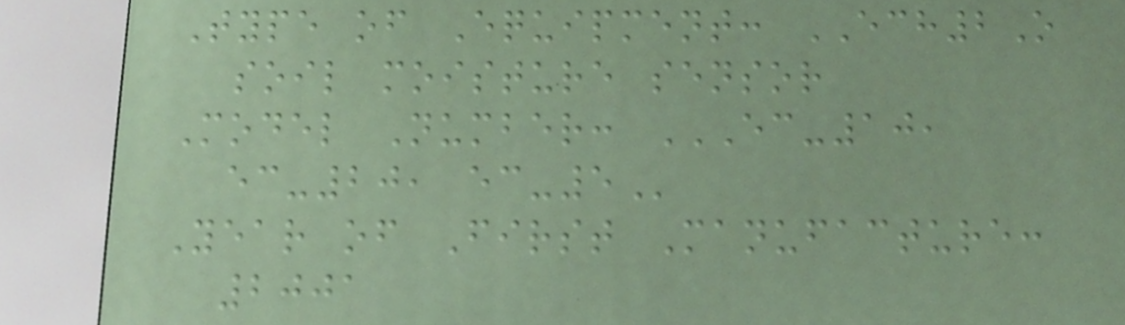Type of Equipment: ECH2O
soil moisture sensor
Model Number: EC-10,
EC-20, EC-5
Year of First Manufacture:
2001
